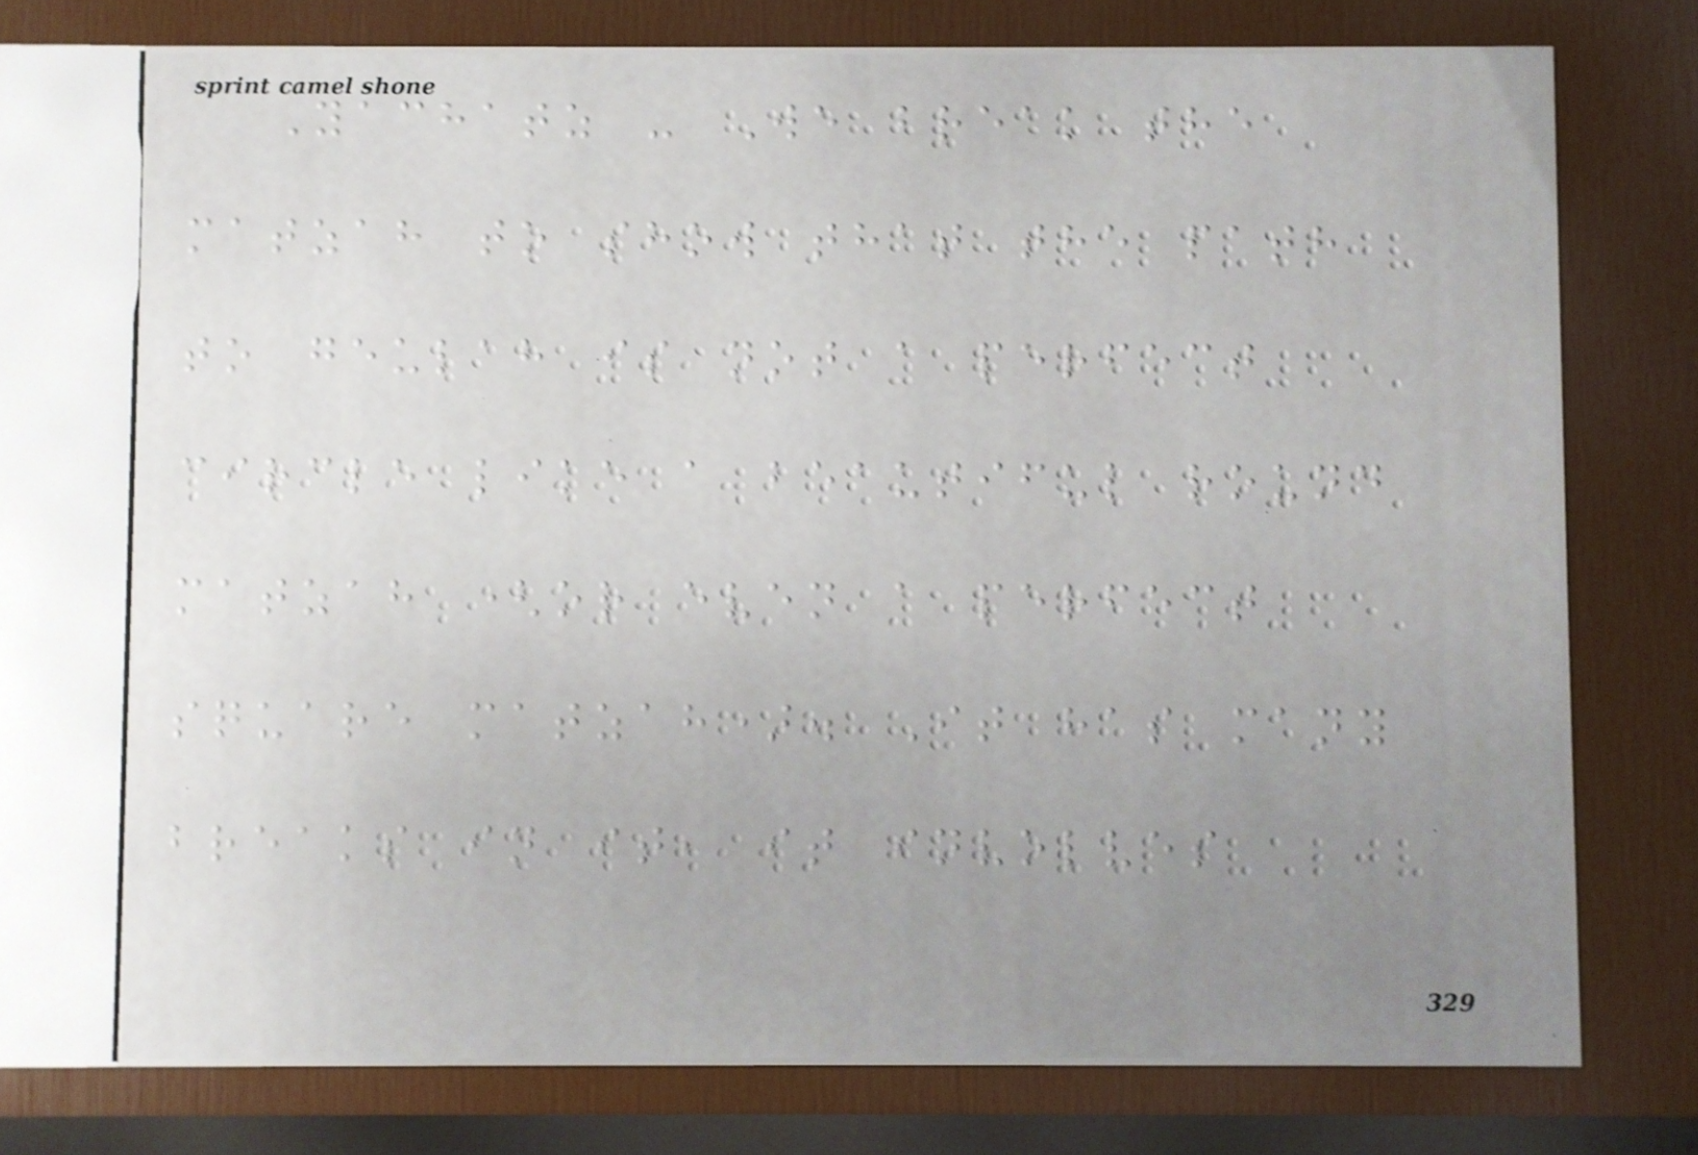Yachatz - We break the
matzah to show that the path
to geulah is not a perfect
circle like a beautiful round
matzah (or even a perfect
square matzah). It has many
breaks in it, it involves
